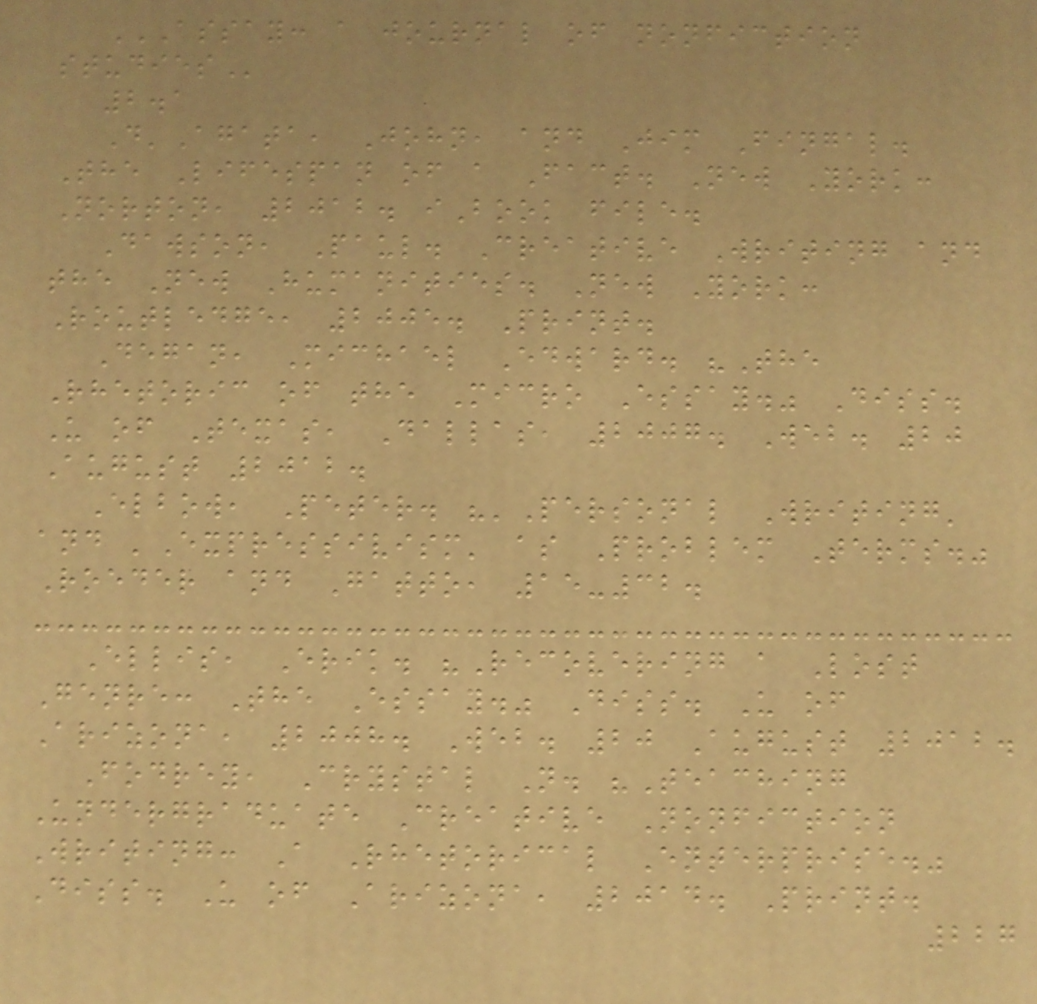ASSAY: A JOURNAL OF NONFICTION
STUDIES
2.1
D'Agata, John, and Jim Fingal.
The Lifespan of a Fact. New York:
Norton, 2012. iBook file.
Dawson, Paul. Creative Writing and
the New Humanities. New York:
Routledge, 2005. Print.
Degan, Michael Edward. "The
Rhetoric of the Micro Essay." Diss.
U of Texas, Dallas, 2007. Web. 20
August 2012.
Elbow, Peter. "'Personal Writing'
and 'Expressivism' as Problem Terms."
Roeder and Gatto, 15-32.
Ellis, Erik. "Recovering a Lost
Genre: The Essay." Diss. U of
Arizona, 2008. Web. 20 August 2012.
Fodrey, Crystal N. "Teaching
Undergraduate Creative Nonfiction
Writing: A Rhetorical Enterprise."
Diss. U of Arizona, 2014. Print.
227
